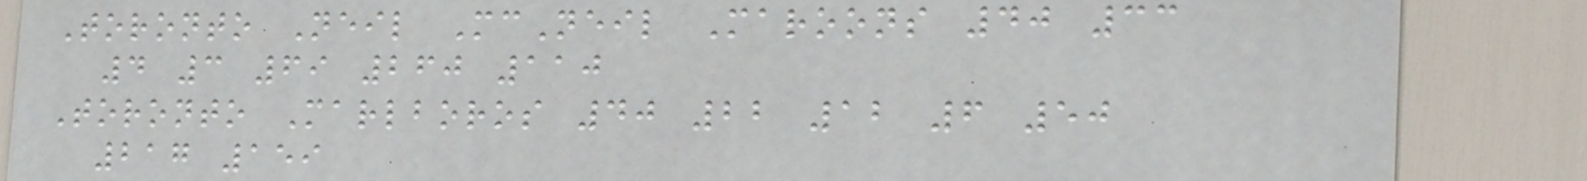Toronto Neil McNeil Maroons 40 33
4 3 69 260 110
Toronto Marlboros 40 22 12 6 50
217 159
